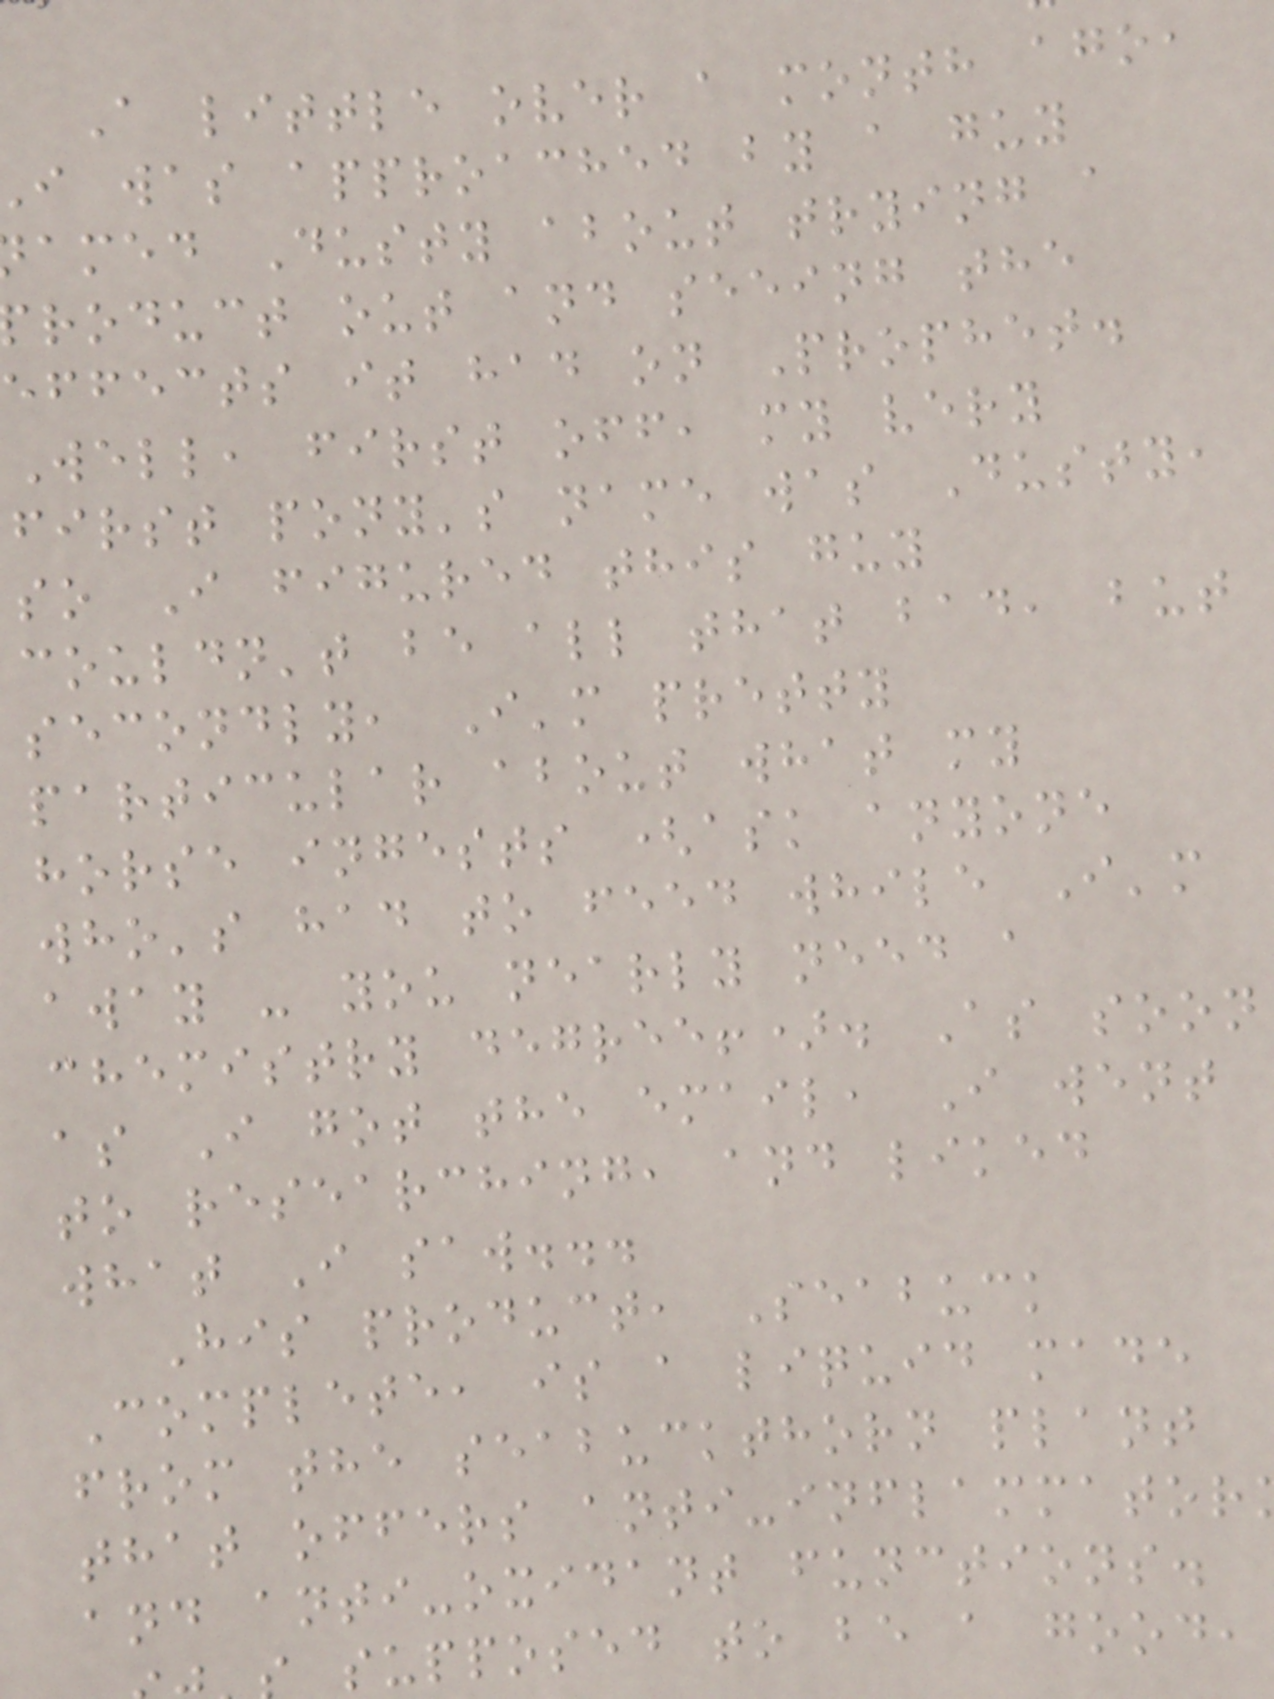A little over a month ago,
i was approached by a guy
amed Dusty about trying a
roduct out and seeing the
effects it had on Prophet.
Well, first off, my very
first pony's name was Dusty,
so I figured this guy
couldn't be all that bad, but
secondly, I'm pretty
particular about what my
horse ingests (ask anyone
who's had to feed while I'm
away - you nearly need a
chemistry degree!). As soon
as I got the email, I went
to researching, and liked
what I saw...
His product, Seabuck
Complete, is a liquid made
from the seabuckthorn plant
that offers anti-inflammator
and anti-oxidant functions.
supposed to be a good,
